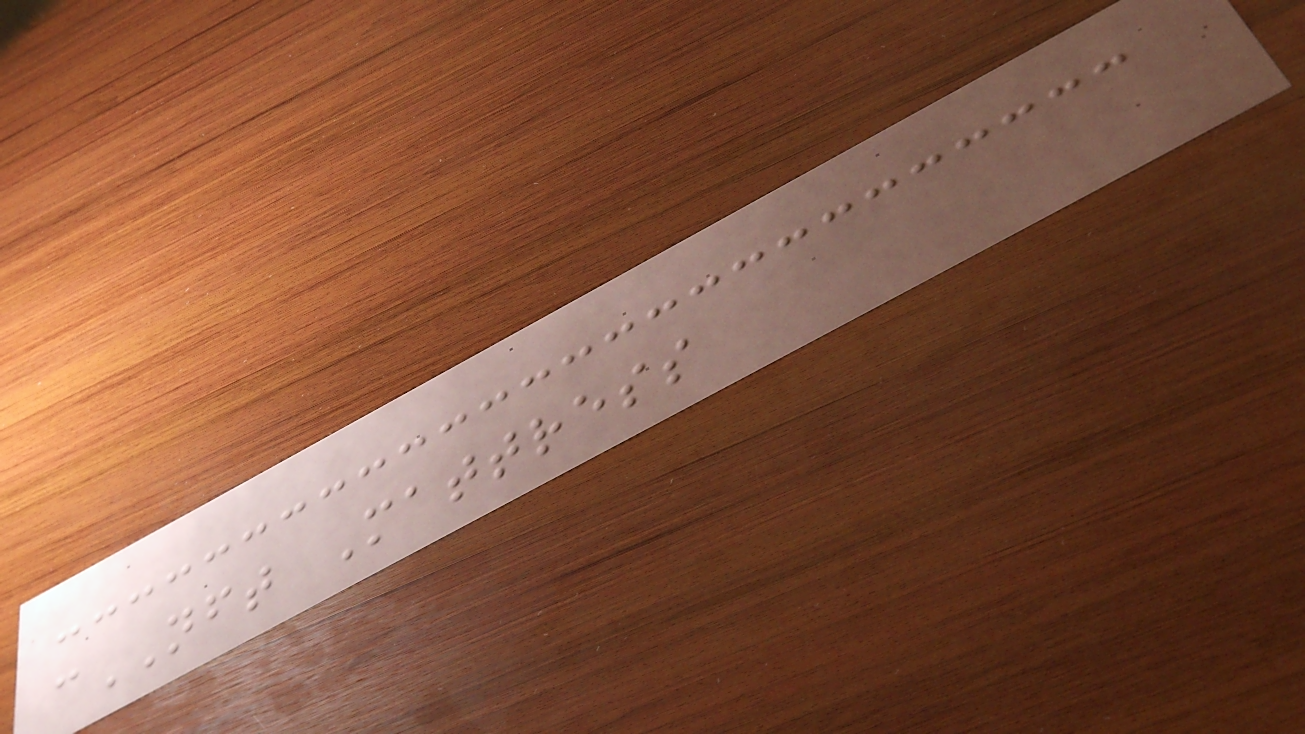cNFT Mattress
